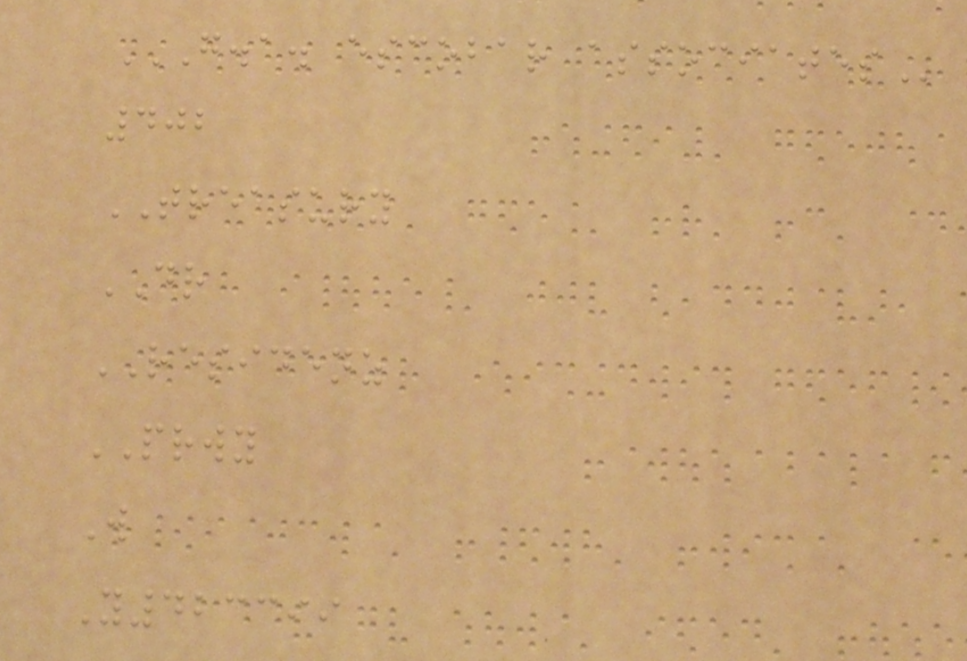G.A. ESCOBAR ASSOCIATES
402
TREASURY
DR
RESIDENZ
PRWY
W
Y423399
